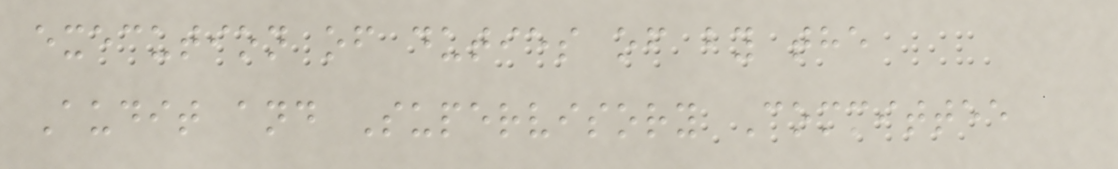execution of duties of by the
Audit and Supervisory Committee
